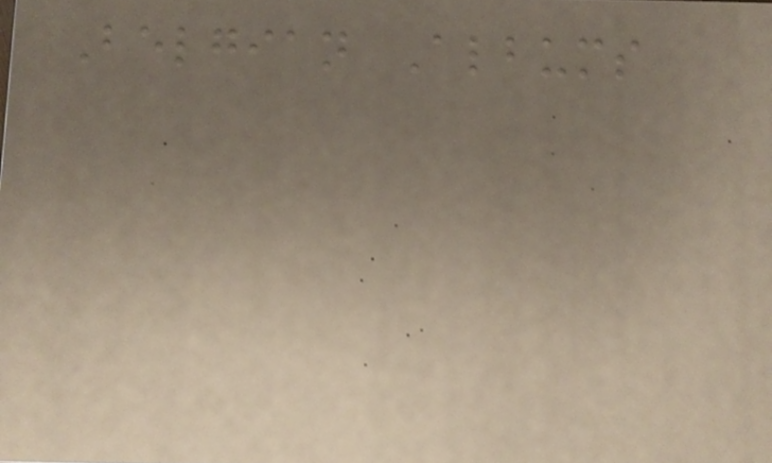Belgian Albums
